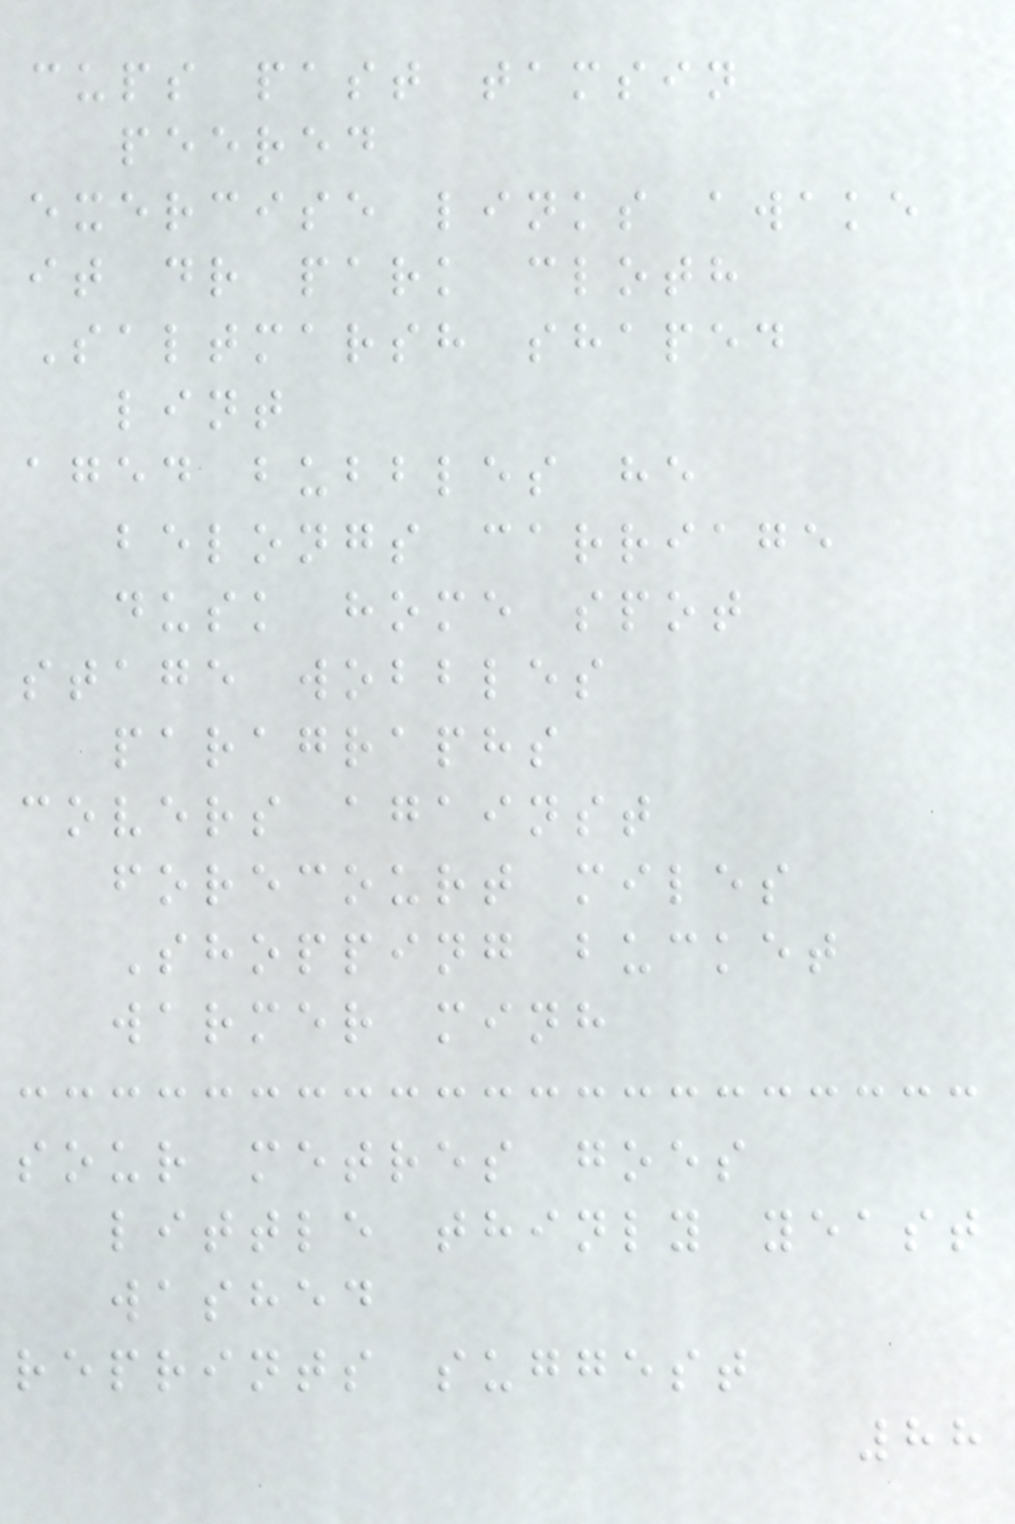cups past tamsin
peered
exercise links awake
it dr park cloth
Saltmarsh shaped
lint
aged bubbles he
belongs carriage
dusk home spot
stage wobbles
paragraphs
covers against
forecourt miles
Shopping bucket
warmer minh
sour metres goes
little thinly yeast
washed
reprints suggest
88
